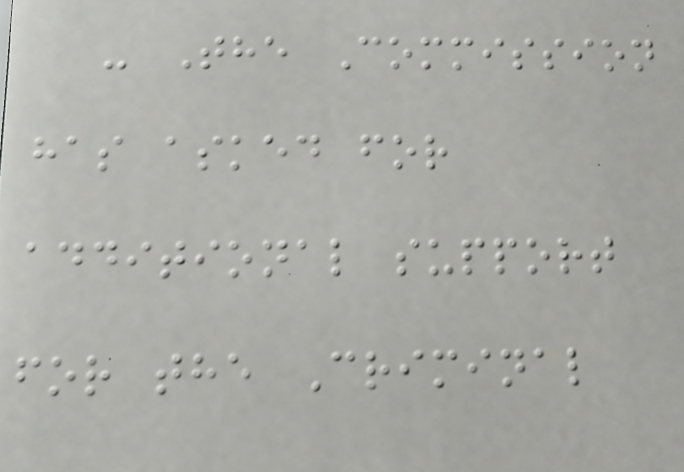- The Commission
has asked for
additional support
for the Criminal
